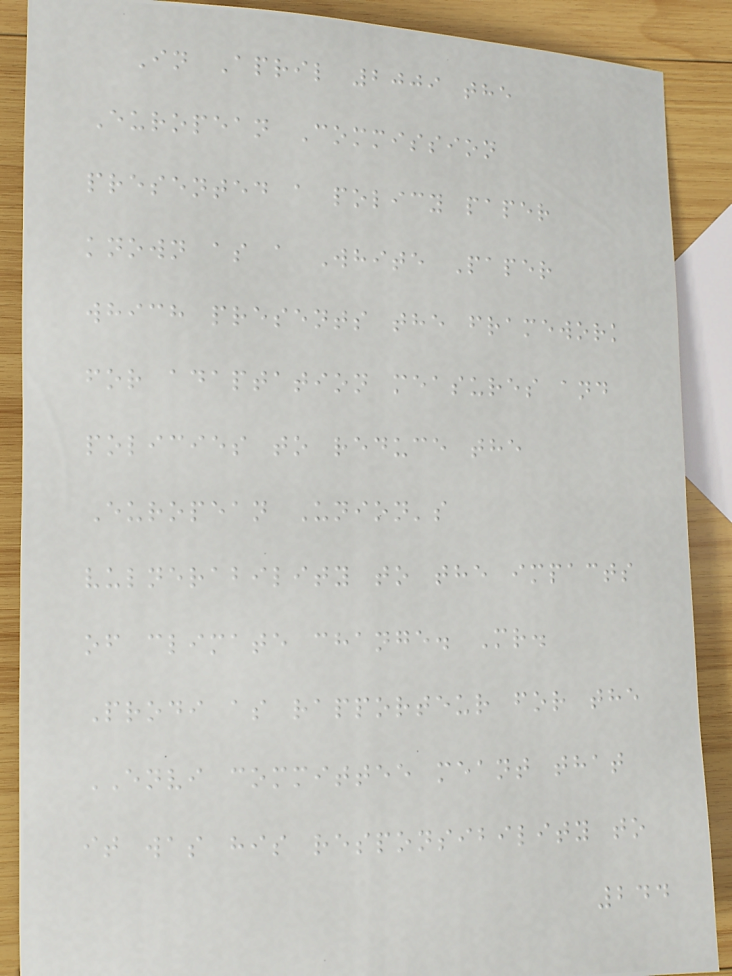In April 2009 the
European Commission
presented a policy paper
known as a White Paper
which presents the framework
for adaptation measures and
policies to reduce the
European Union's
vulnerability to the impacts
of climate change. Mr.
Prodi as rapporteur for the
ENVI committee meant that
it was his responsibility to
244
